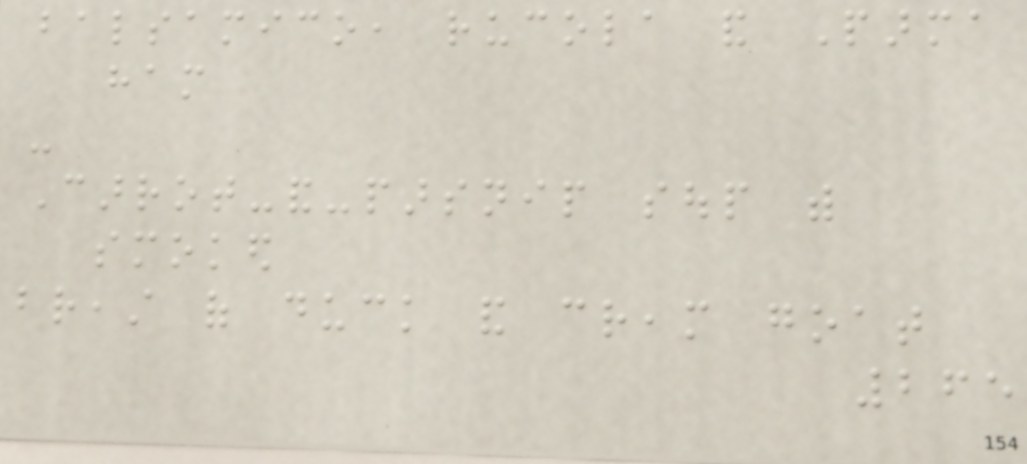balsamico, rucola and Parma
ham
-
Carrot-and-parsnip soup with
smoked
breast of duck and cream goat
265
